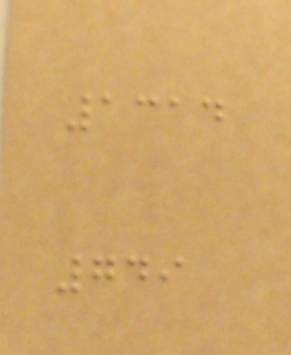1314
749
